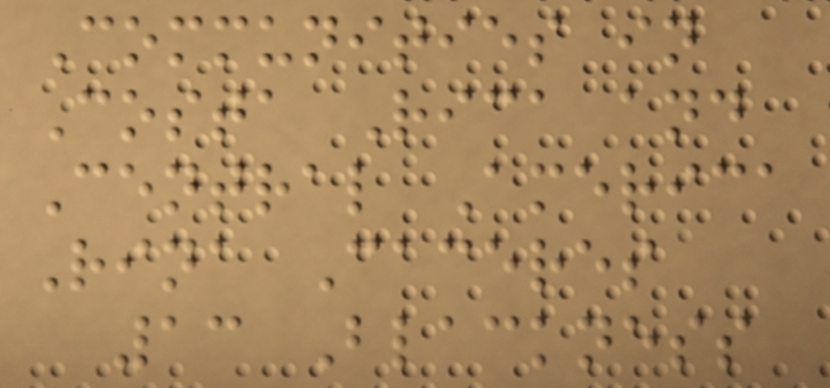Communities in
Costa Rica and
Central America
Rina Caceres
13 Blackness
